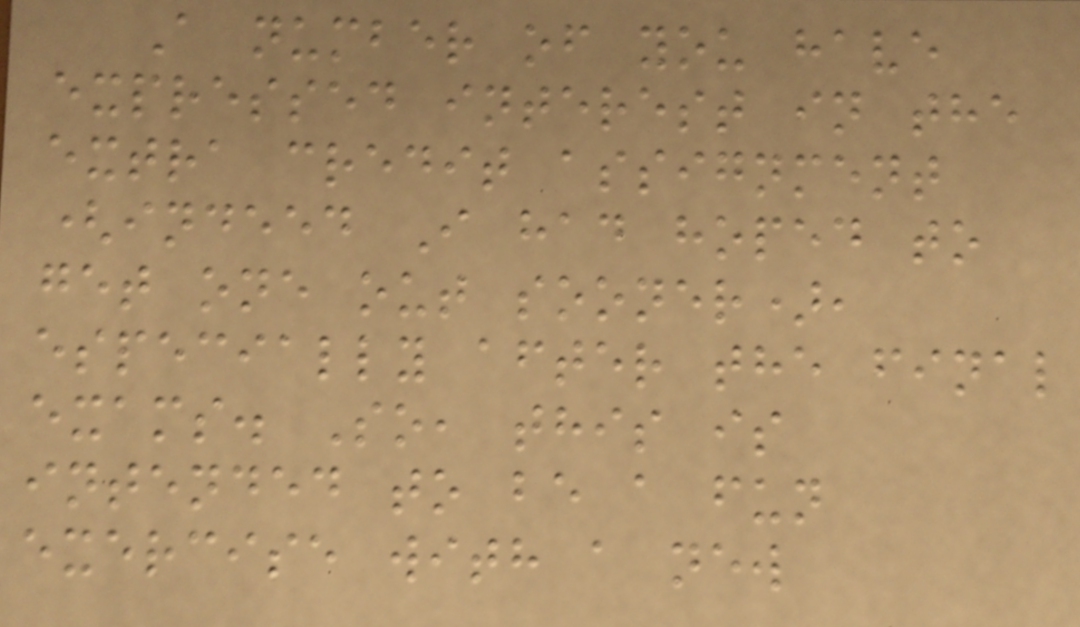A number of you have
expressed interest in the
extra credit assignment
(indeed I had hoped to
get one out sooner),
especially after the final
exams. So, this is
intended to be a fun
exercise with a new
